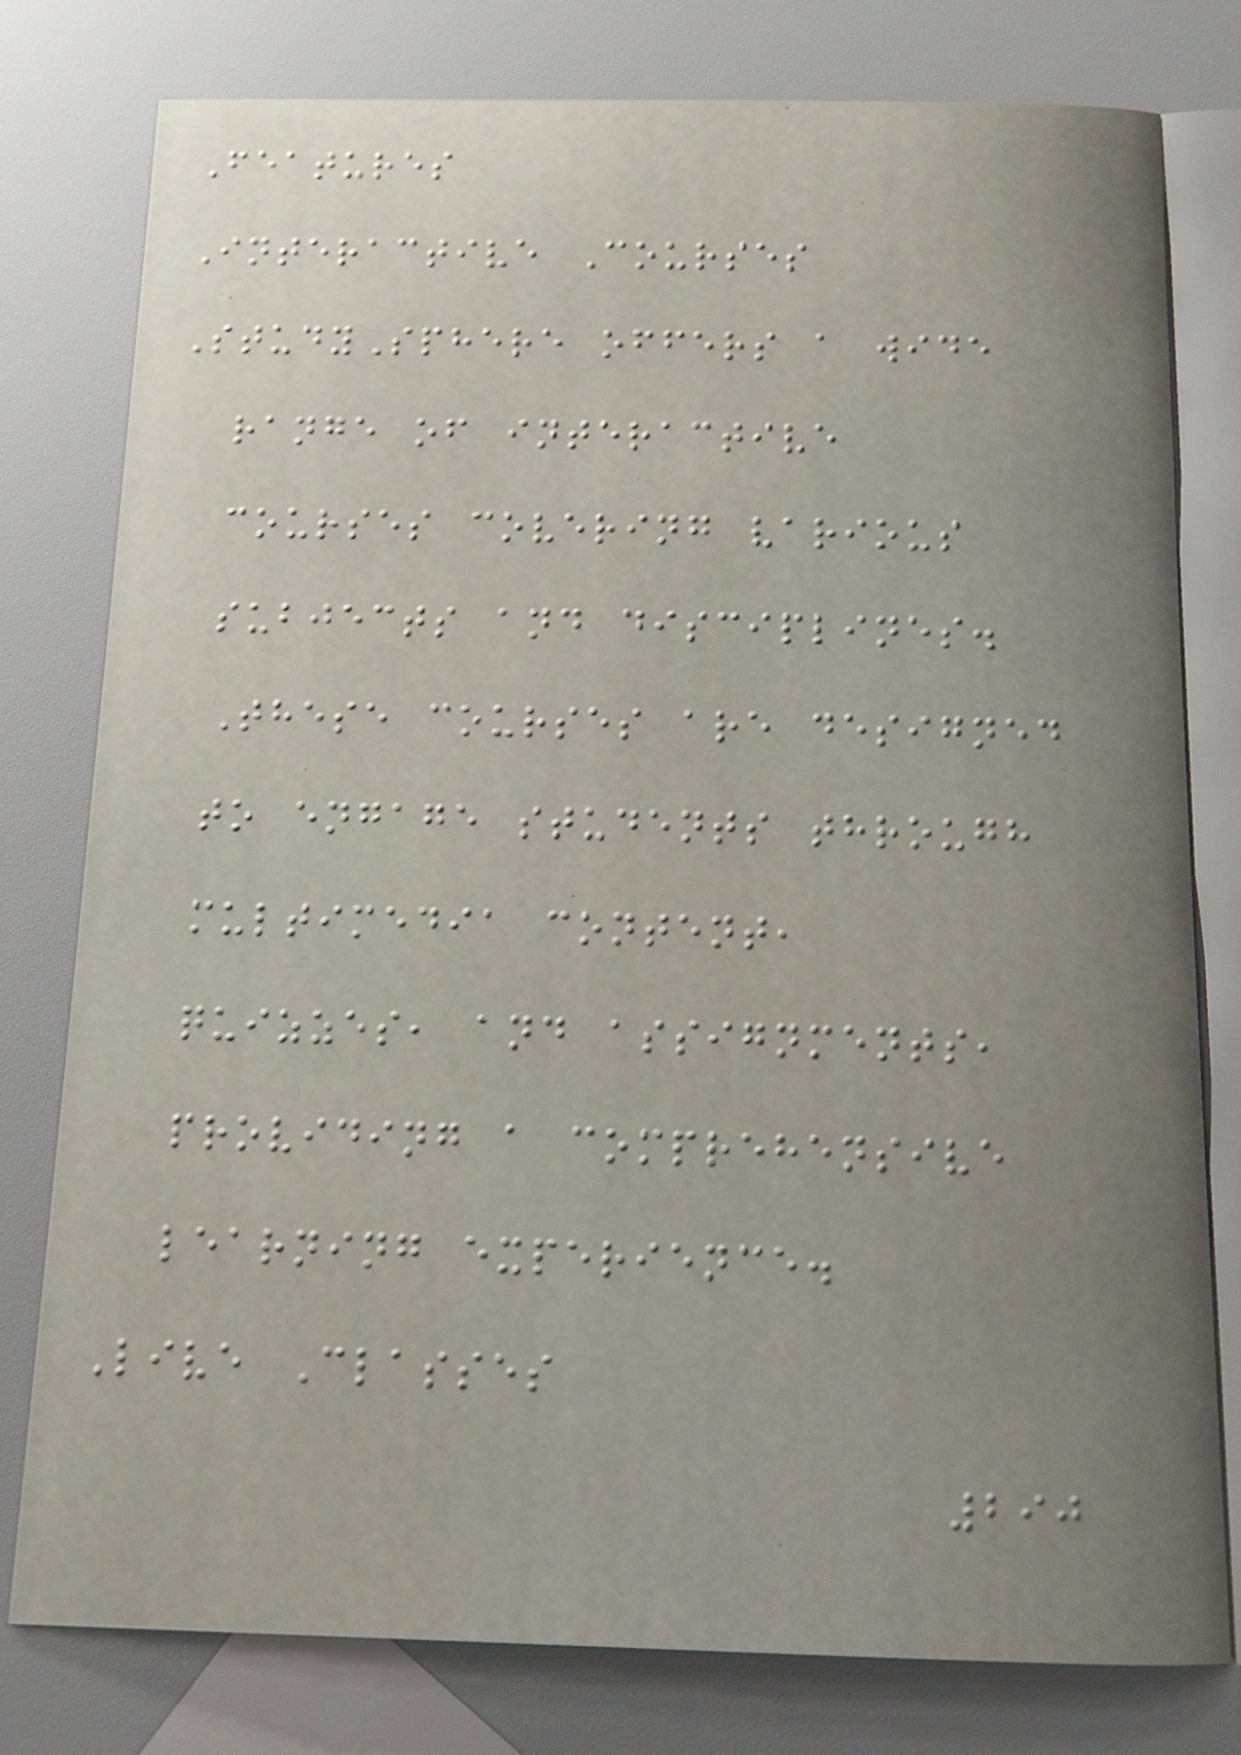Features
Interactive Courses
StudySphere offers a wide
range of interactive
courses covering various
subjects and disciplines.
These courses are designed
to engage students through
multimedia content,
quizzes, and assignments,
providing a comprehensive
learning experience.
Live Classes
290
